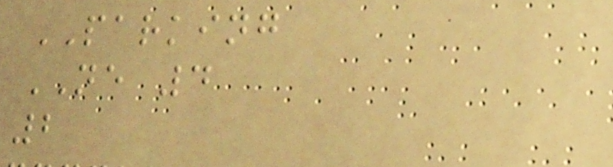PARKING
NE 4
2
